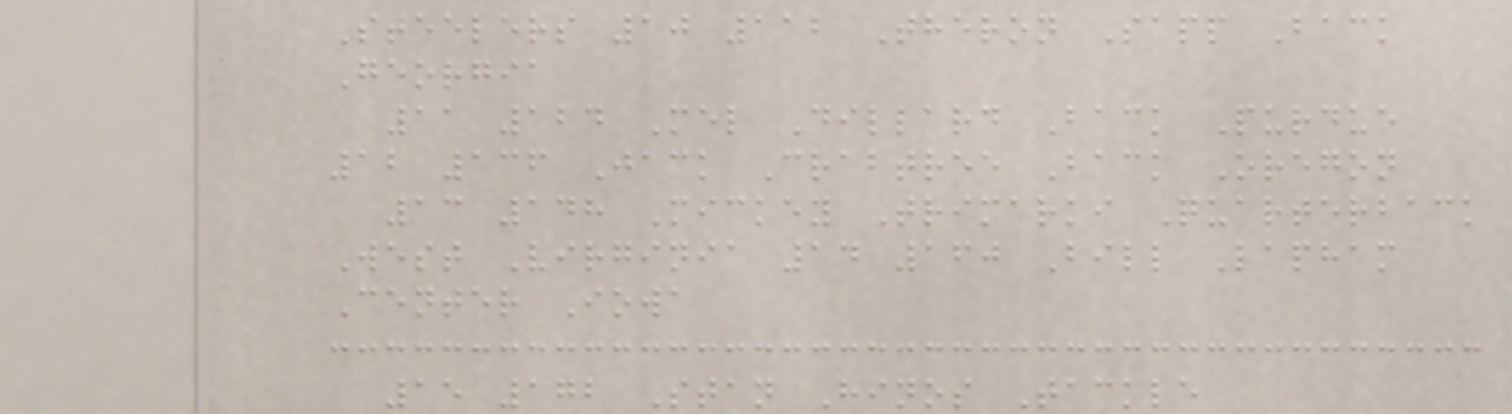Steelers 10 112 Theron Sapp Back
Georgia
11 124 Mel Dillard Back Purdue
12 136 Jack Crabtree Back Oregon
13 148 Mickey Trimarki Quarterback
West Virginia 14 160 Bill Lapham
Center Iowa
15 172 Stan Hinos Tackle
